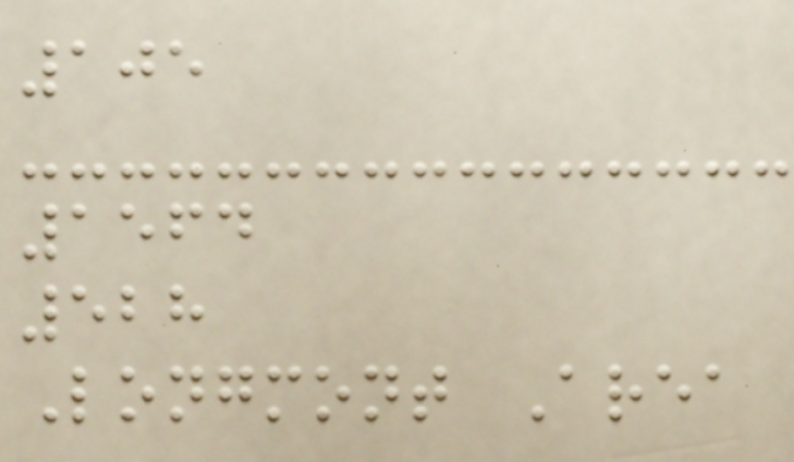105
1564
528
Longmont Area
